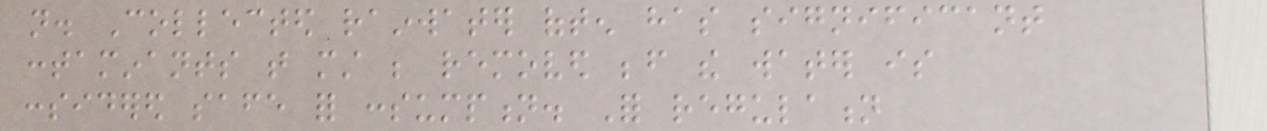not. Collected rainwater often has significant
contaminants that must be removed before the water is
considered safe for consumption. For regulation
